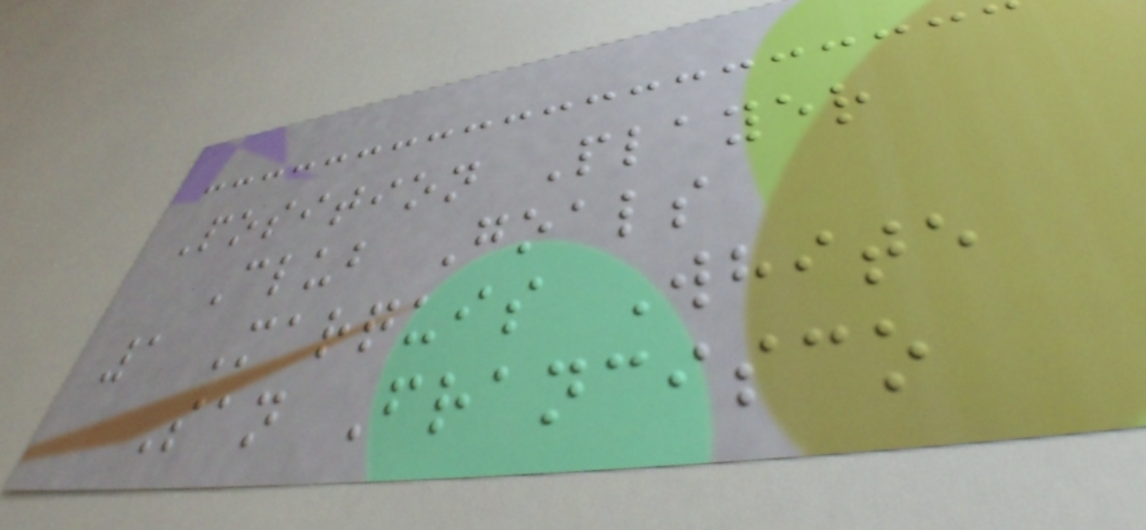Position Player
Club Goals
1 Marquis White
San Francisco
